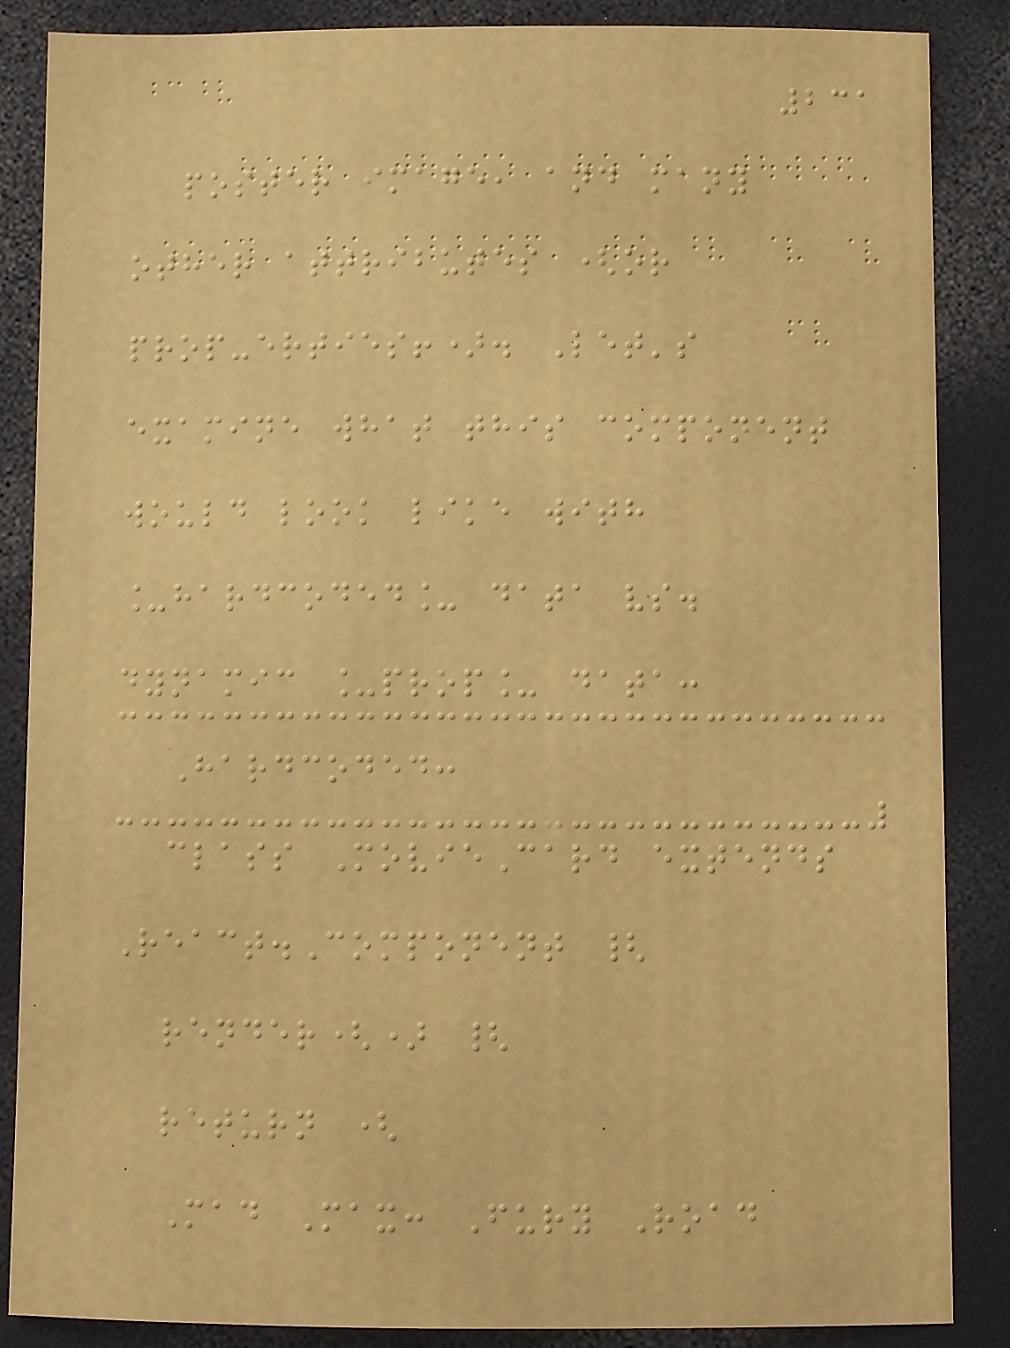231
poster image, and many
other attributes (or
prop-erties!). Let's
examine what this component
would look like with
_hardcoded_ data vs.
dynamic _prop_ data:
Hardcoded:
class MovieCard extends
React.Component {
render() {
return (
Mad Max: Fury Road
